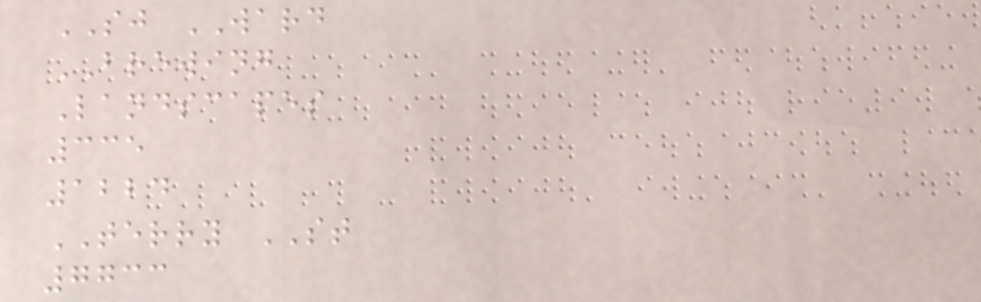SJ WARD
BREWING
Landscapes
335
1224
TERRY ST
7733
